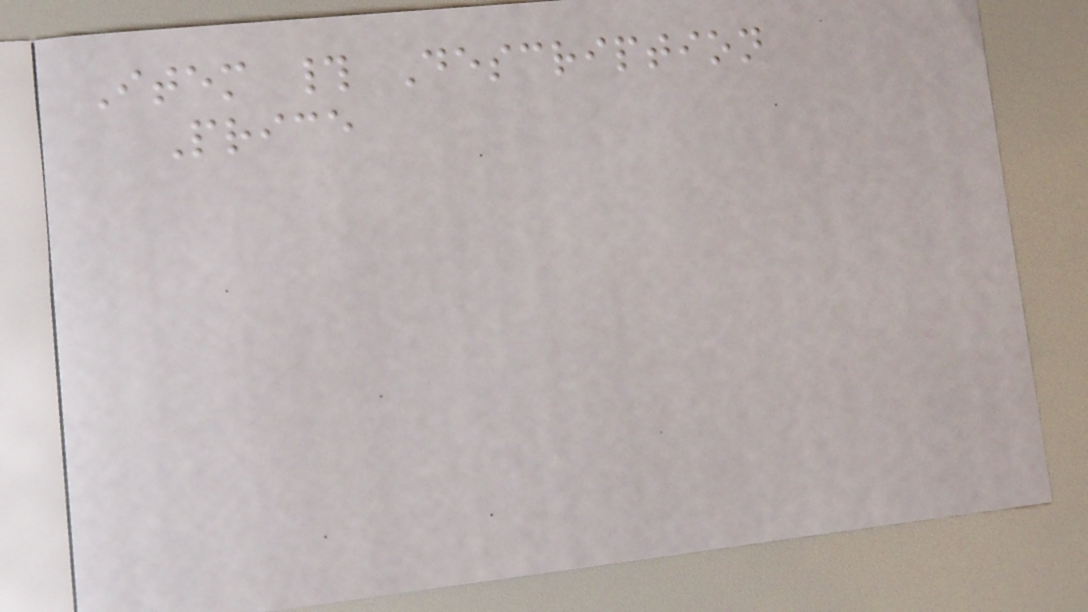Item # Description
Price
